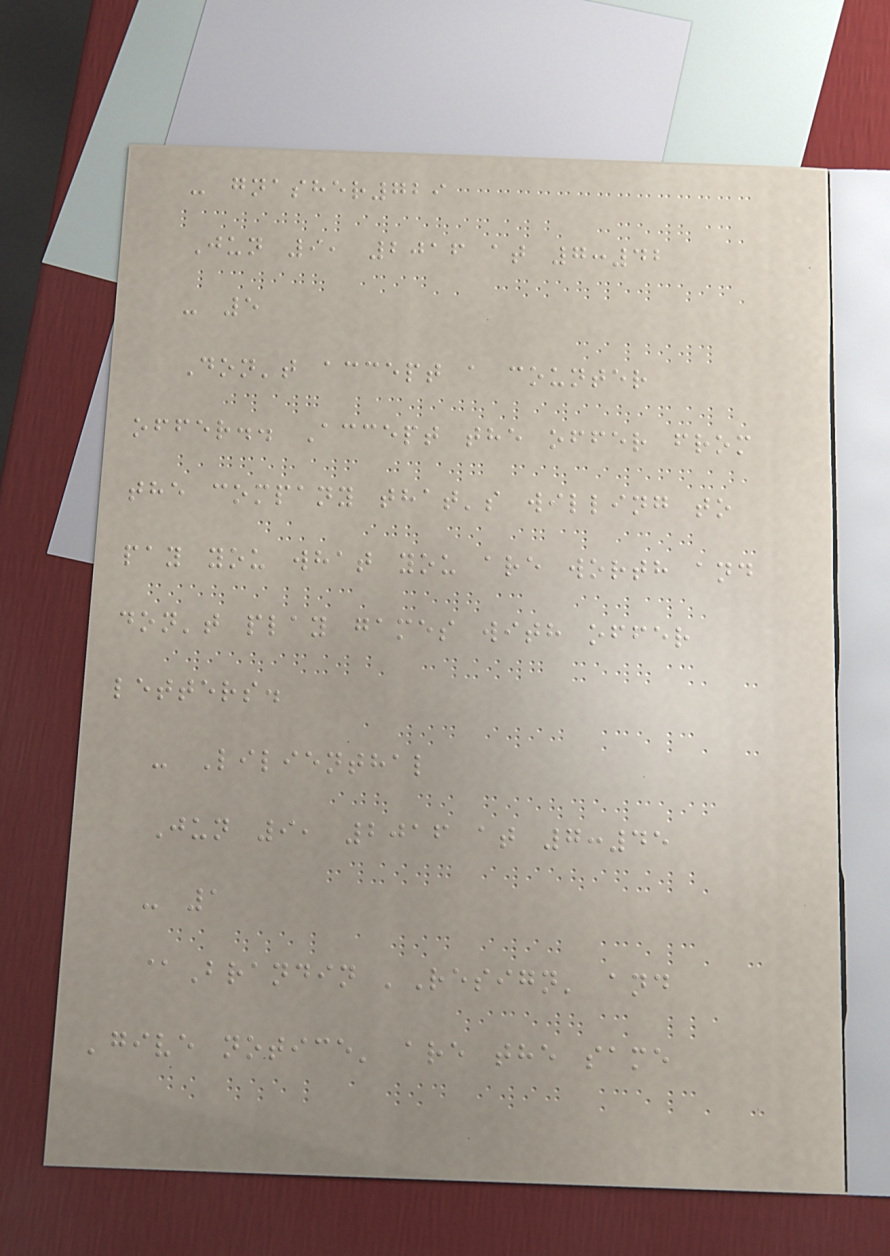- gnasher729
Jun 9, 2016 at 7:42
- 5
Don't accept a counter
offer.. Accept the offer from
the company that's willing to
pay you what you are worth and
don't play games with offer
letters.
- Lilienthal
Jun 9, 2016 at 7:45
- 1
@Brandin 'Resign' and
'give notice' are the same
